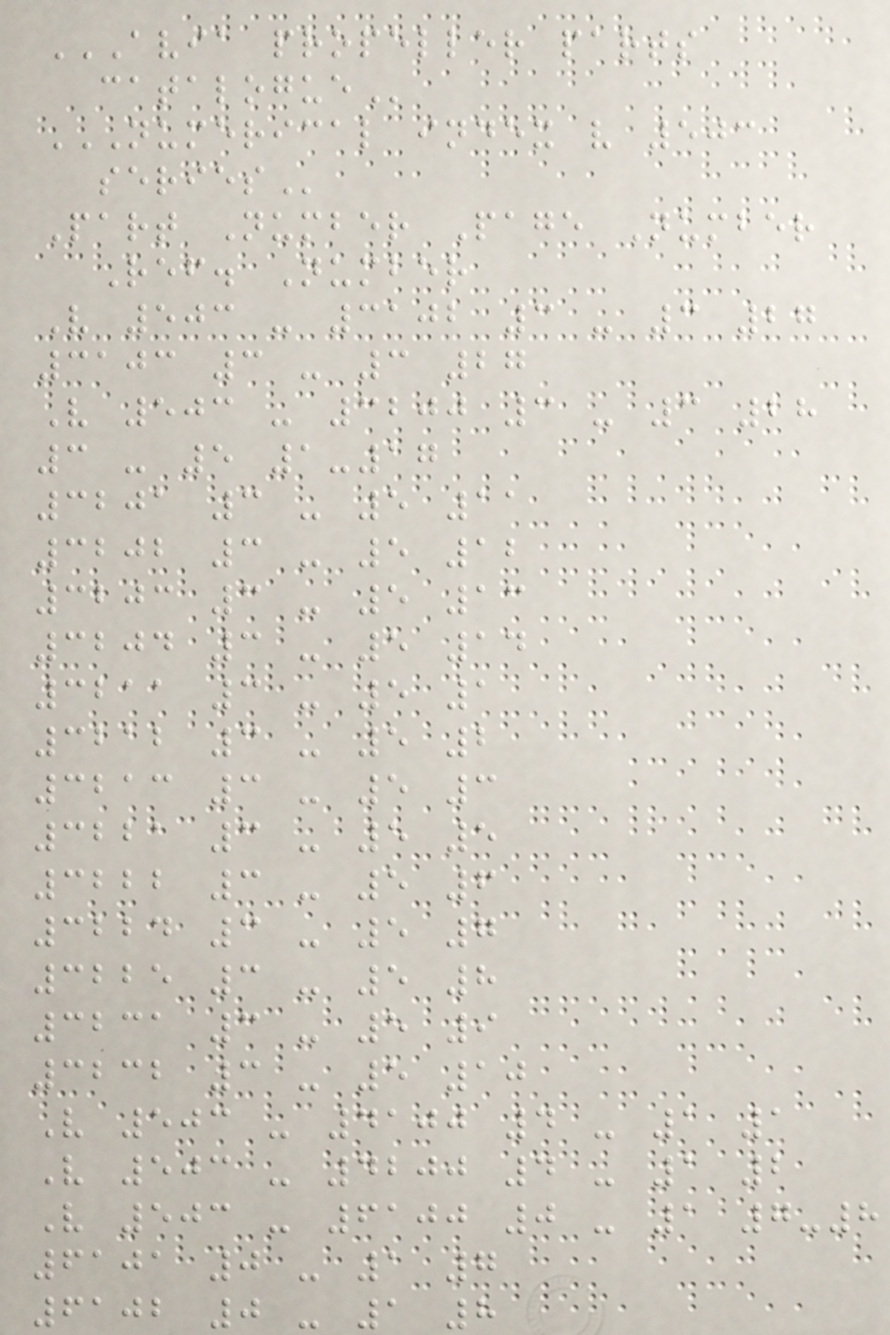AVIA PROPELLER PARTS
CATALOGUE
NUMERICAL INDEX V 503
SERIES
Part Number Page Number
Ref. Number
V 503 - 3102 3 - 3 27
3103 3 - 3 27
V 503 - 3200 3 - 3 28
3 - 5 1-17
3201 3 - 5 11
3202 3 - 5 12
3203 3 - 5 13
3204 3 - 5 14
3211 3 - 5 1
3212 3 - 5 2
3213 3 - 5 3
3221 3 - 5 5
3222 3 - 5 6
3224 3 - 5 7
3225 3 - 5 8
3231 3 - 5 9
3232 3 - 5 10
V 503 - 4100 4 - 1 1
V 503 - 4200 4 - 1 2
V 503 - 6100 0 - 1 7-8
6101 0 - 1 7
6102 0 - 1 8
